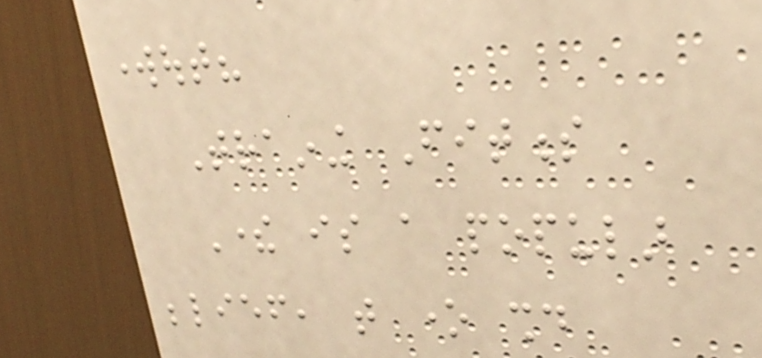workout?
Training Fitness
There is a popular
belief, that one should
